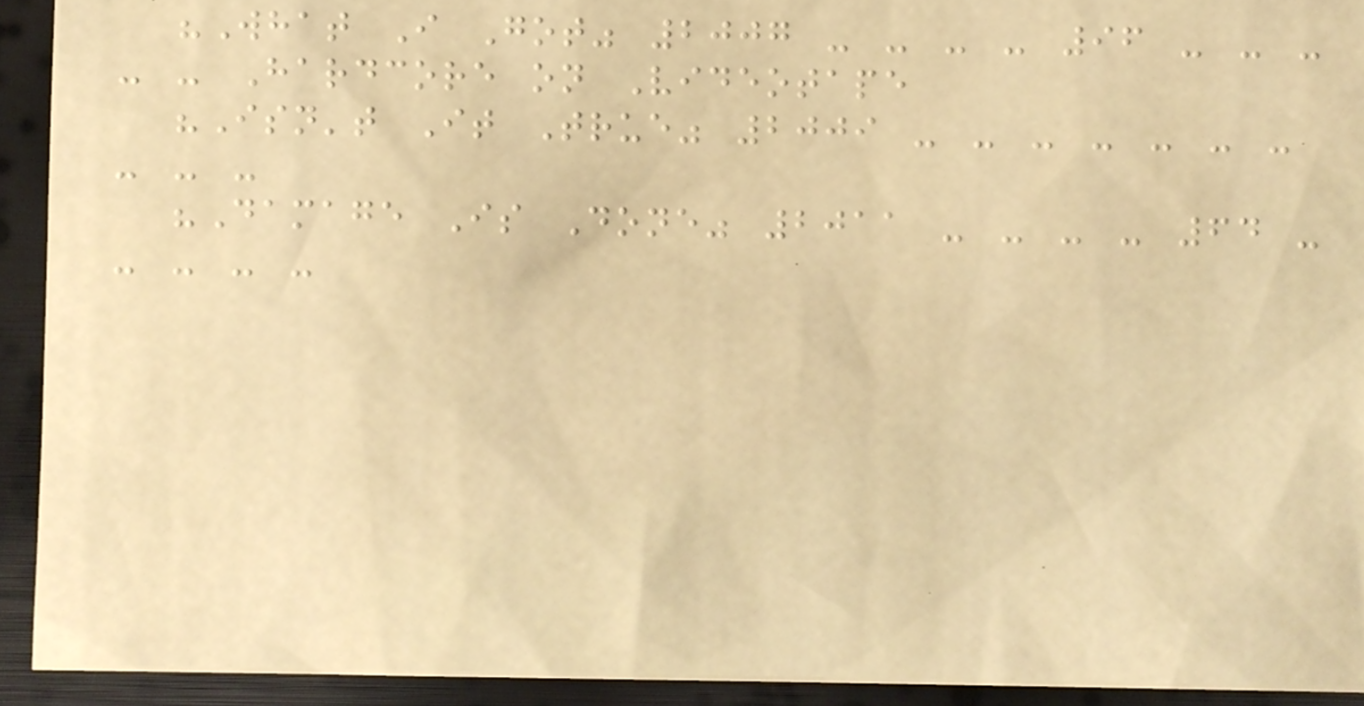"What I Got" 2007 - - - - 96 - - -
- - Hardcore on Videotape
"Isn't It True" 2009 - - - - - - -
- - -
"Damage Is Done" 2011 - - - - 64 -
- - - -
